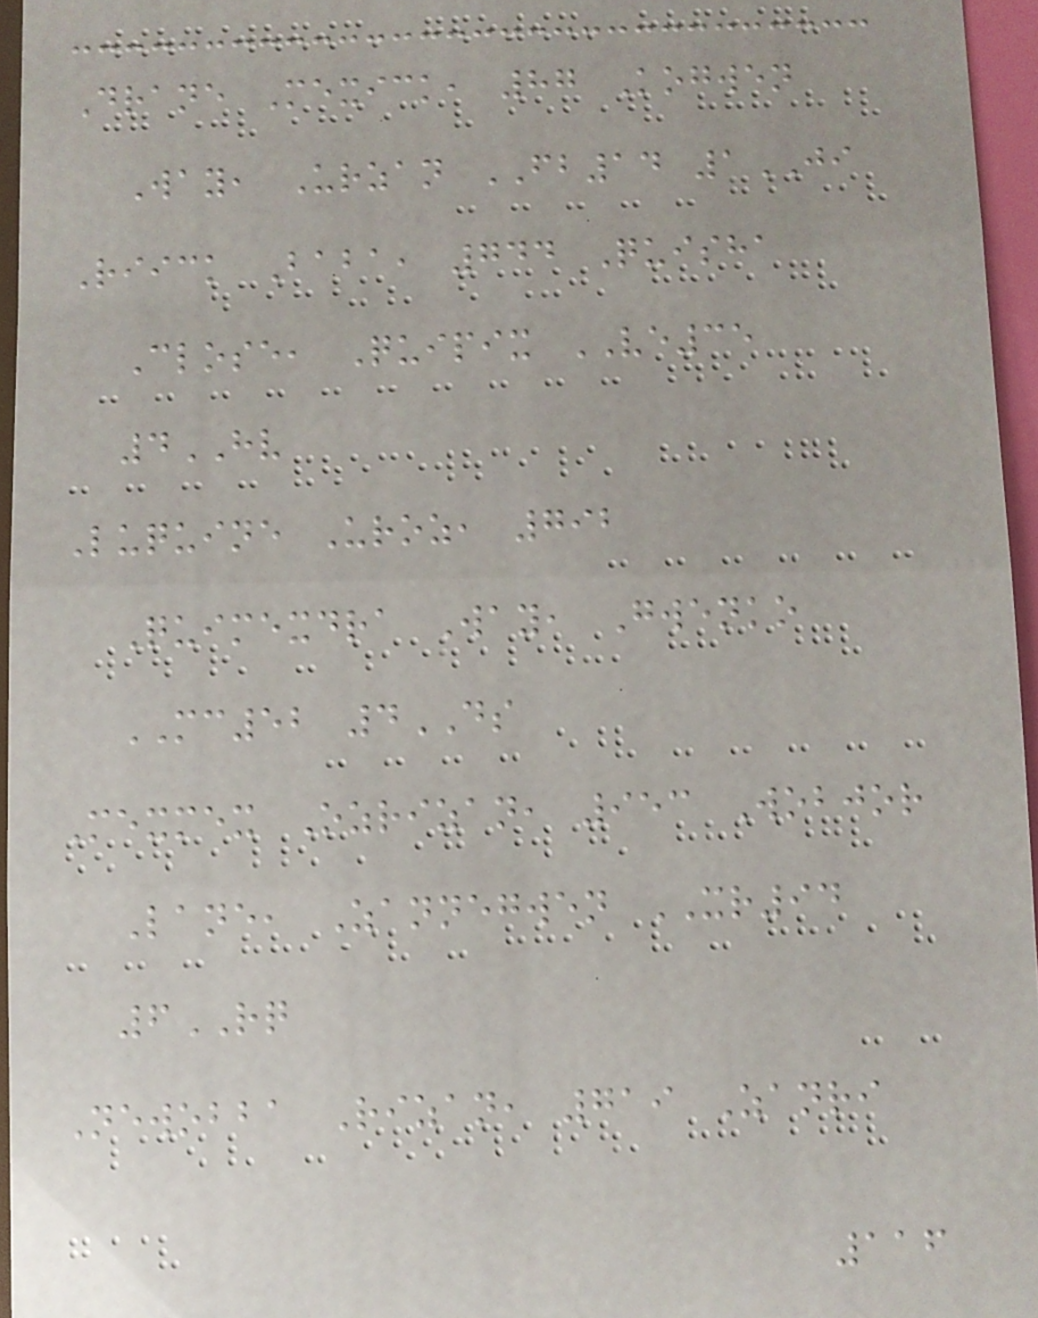Drane Mexick, 87 Kogwen
Way, Urzan FB14 1JI
Riick Baba, 744 Quisha
Close, Quipix VE35
4HV
Luquine Uroz, 792
Quimexdra Way, Gwenko
MC52 4DS
Mexmex Ozrizan, 953 Wobjor
Lane, Zannegwen XR94
6RQ
Newobba Rizan, 719 Zanri
116
